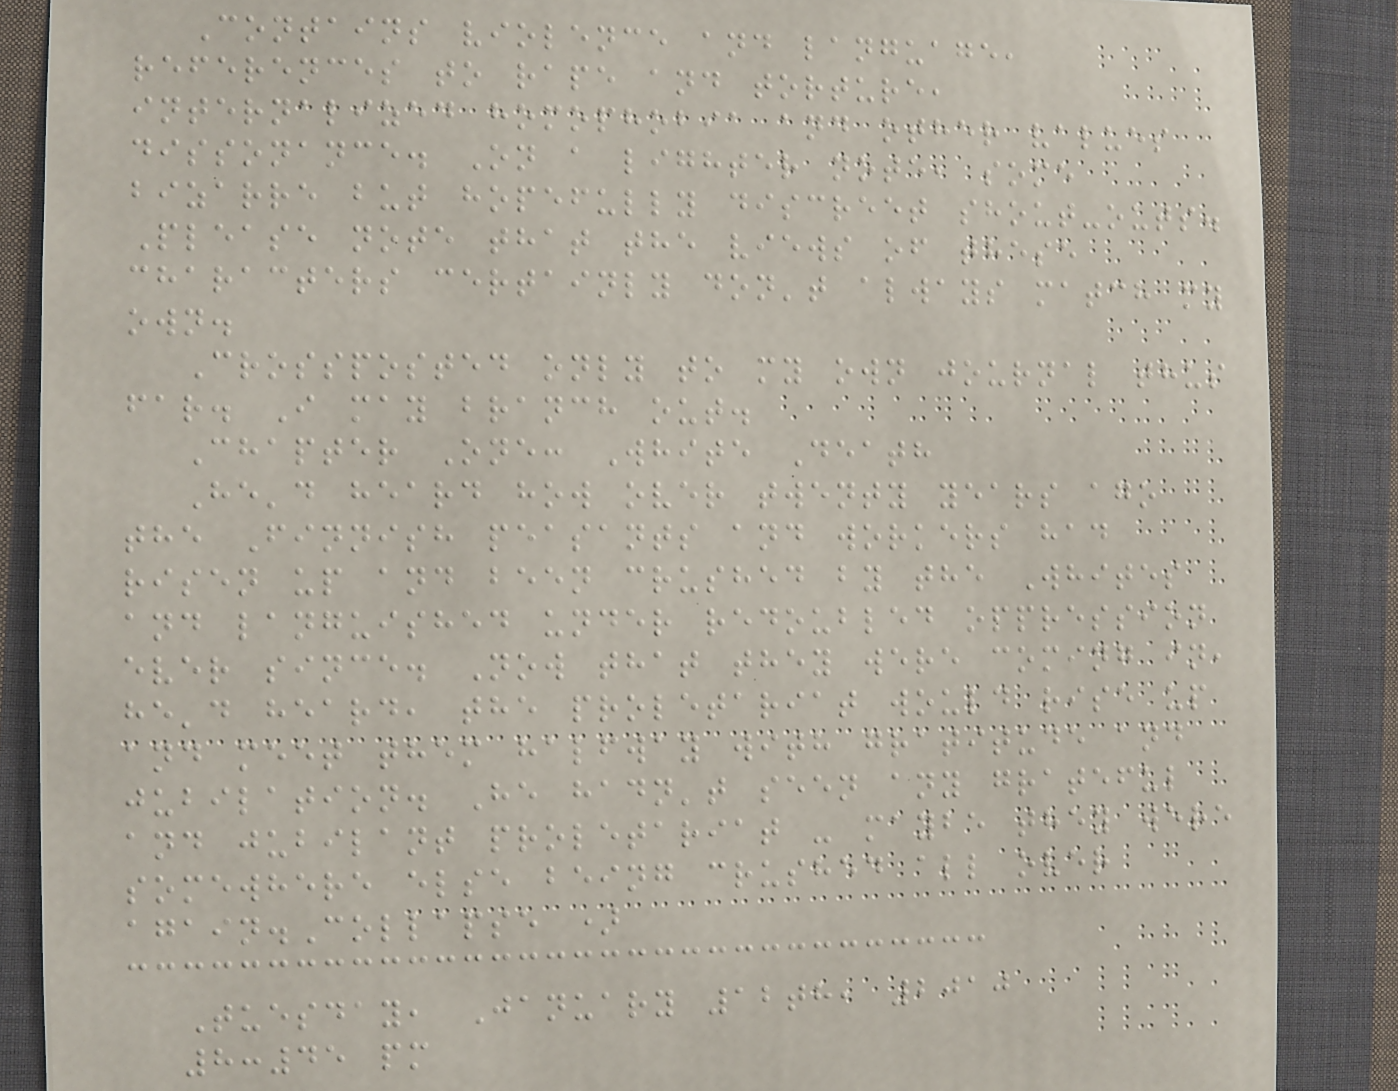Contains violence and language,
references to rape and torture,
internalized homophobia and other values
dissonance. On a lighter note, some
bizarre but hopefully discreet shout-outs.
Please note that the views of these
characters certainly don't always match my
own.
Crossposted only to my own journal thus
far. I may branch out.
Chapter One: White Death
He'd heard how over twenty years ago
the Finnish peasants and workers had
risen up and been crushed by the Whites
and languished under redoubled oppression
ever since. Now that they were coming in,
he'd heard, the proletariat would rise up
and meet them halfway with gratitude and
jubilation. He hadn't seen any grateful
and jubilant proletariat - maybe they were
somewhere else being crushed all over
again.Collapse )
Tuesday, January 12th, 2010
8:45 pm
